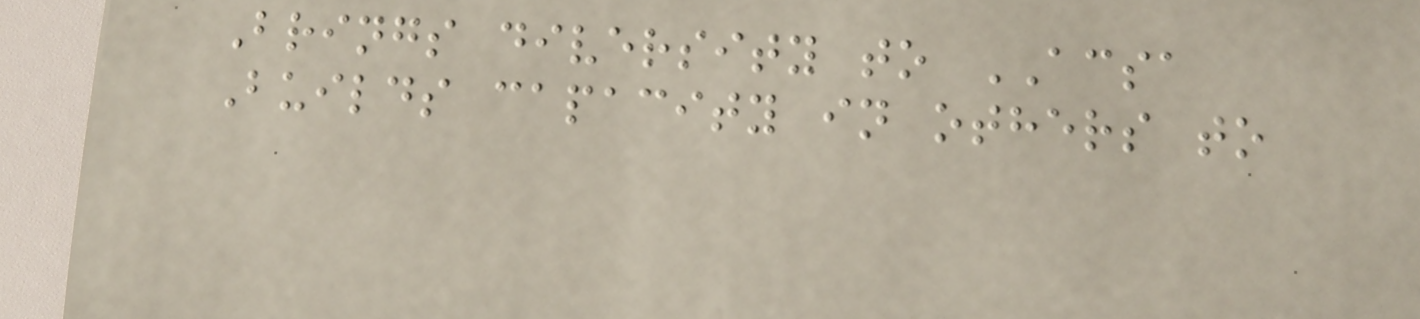Brings diversity to ACSA
Builds capacity in others to
